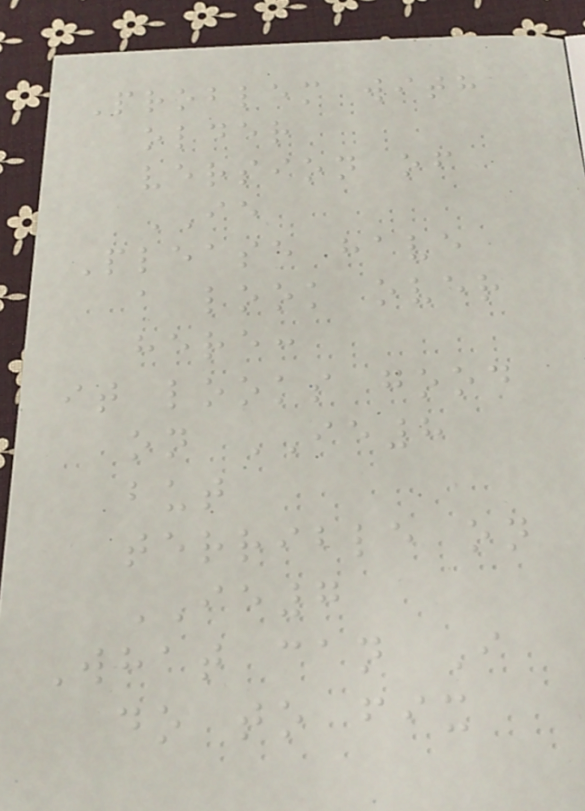Problem with
older
version of
IE
Please have
a look over
here:
it looks good
on IE8
but
terrible on
IE7
What can I
do to fix
